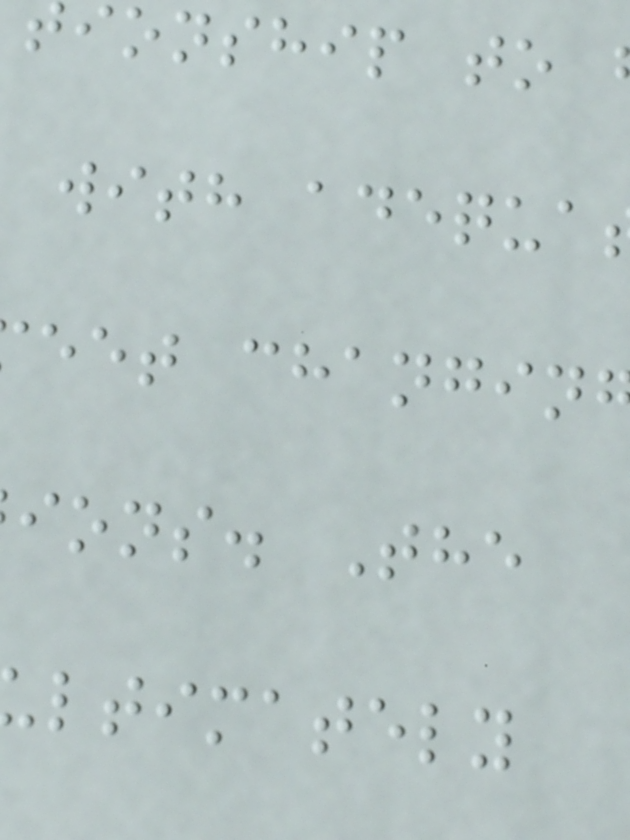ionship to
with adequa
eet changin
ions. The
ltimately
